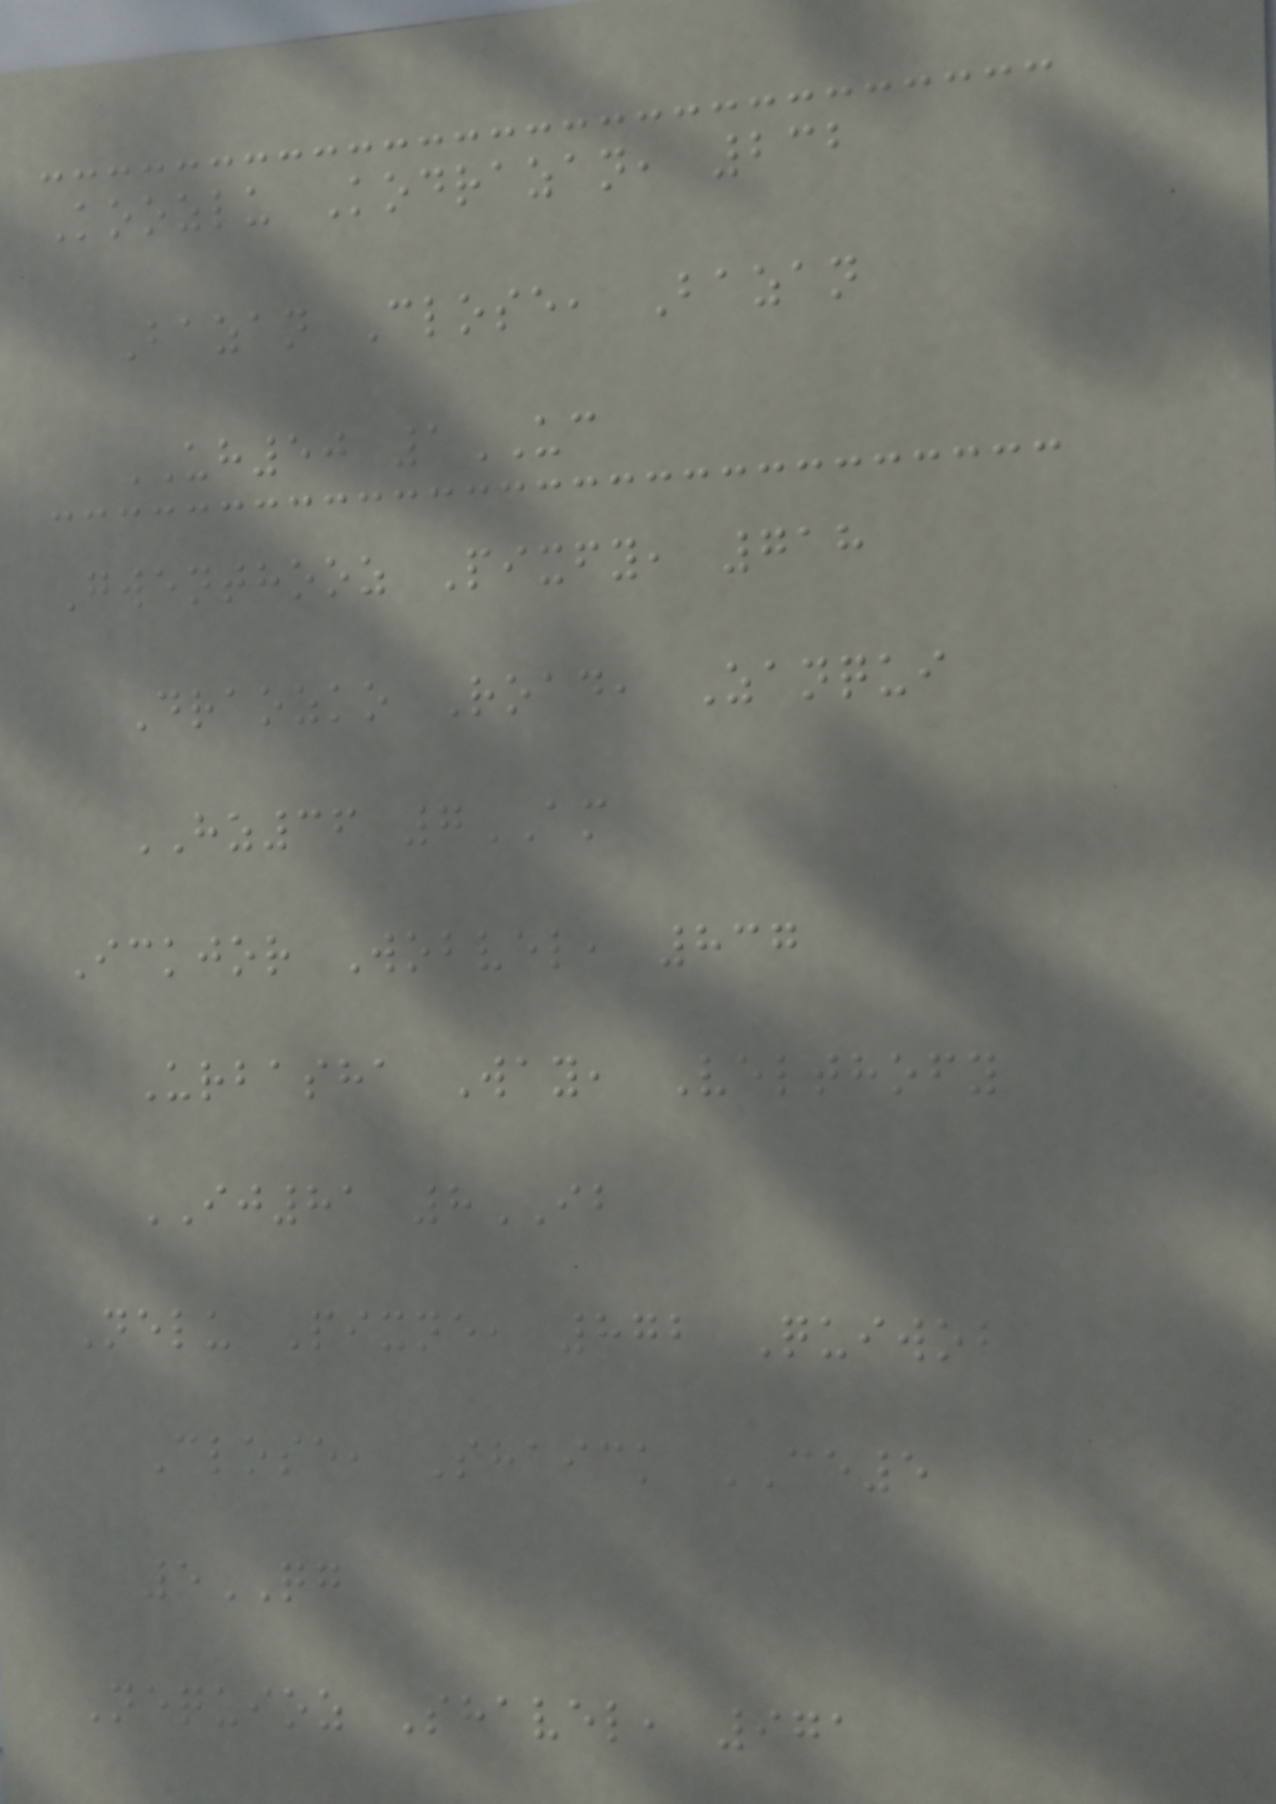Koozlu Kodrazan, 232
Bazan Close, Bazan
UH50 1UC
Gwenthooz Pixfy, 718
Draozko Road, Zanqui
HZ36 7AM
Ickjor Wobvel, 837
Urbasha Way, Velthofy
IJ81 8IB
Nelu Pixne, 872 Quiwob
Close, Shaick CE5
5QG
Nequioz Shavel, 971
